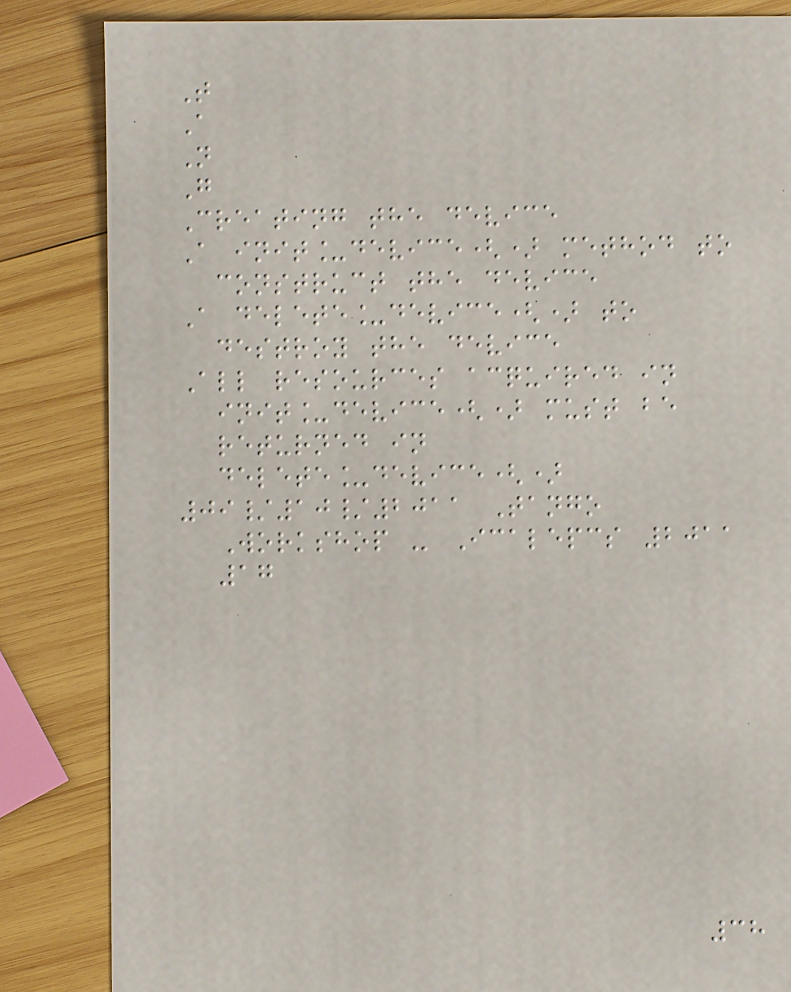T
A
N
G
Creating the device
A init_device() method to
construct the device
A delete_device() to
destroy the device
All resources acquired in
init_device() must be
returned in
delete_device()
09/10/2011 Tango
Workshop - Icalepcs 2011
17
38
